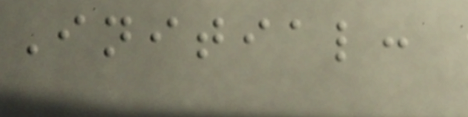Initial:
